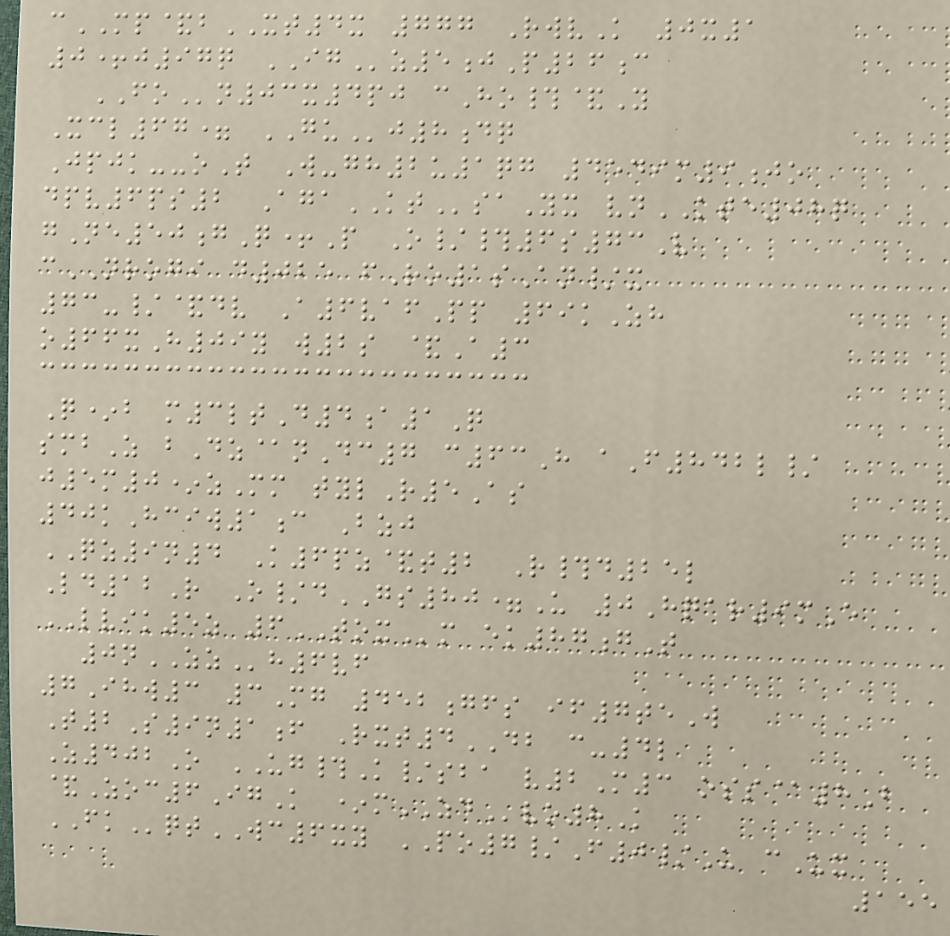cMP&bXT4x 777 RwvK 0x1
0+j97q IGz5jP26c
FOn03x4pj cHo#&Y
Xcl67= GUj8dq
Jpjk--oT W-gh2u1qg 4549m9jo
dpv6ps2 AgaKTsaYx vnKTE08q
gNe50gQ+P O/#6s73V
cNROGI d025 fRo1sAn/x
73-/&dv A6vafPp 69kZh
o66xH09y w2s &A3
Q*b m3ltD4a1Q
smbZ bDz@nDc7 c63H aF842l/
j5m0*zMm tylR5As
40kHciw1c Bzj
QZ9n4 K6pz&t2 R#d25l
Ld12R O/dGS80=U 0Hqar9mE
LVIK5z 6TOXm ek87gT
0nZZh6vf
7Ihw3 3Mg 452gfs if7teW
T2S9n1f Rxt4DB c-4l
Z402O UG#K/sba v2M3 oss@8B
&Zoc6IgK *mZDvo8K
FKqtWC6xy PO7/F0/U cUx
155
